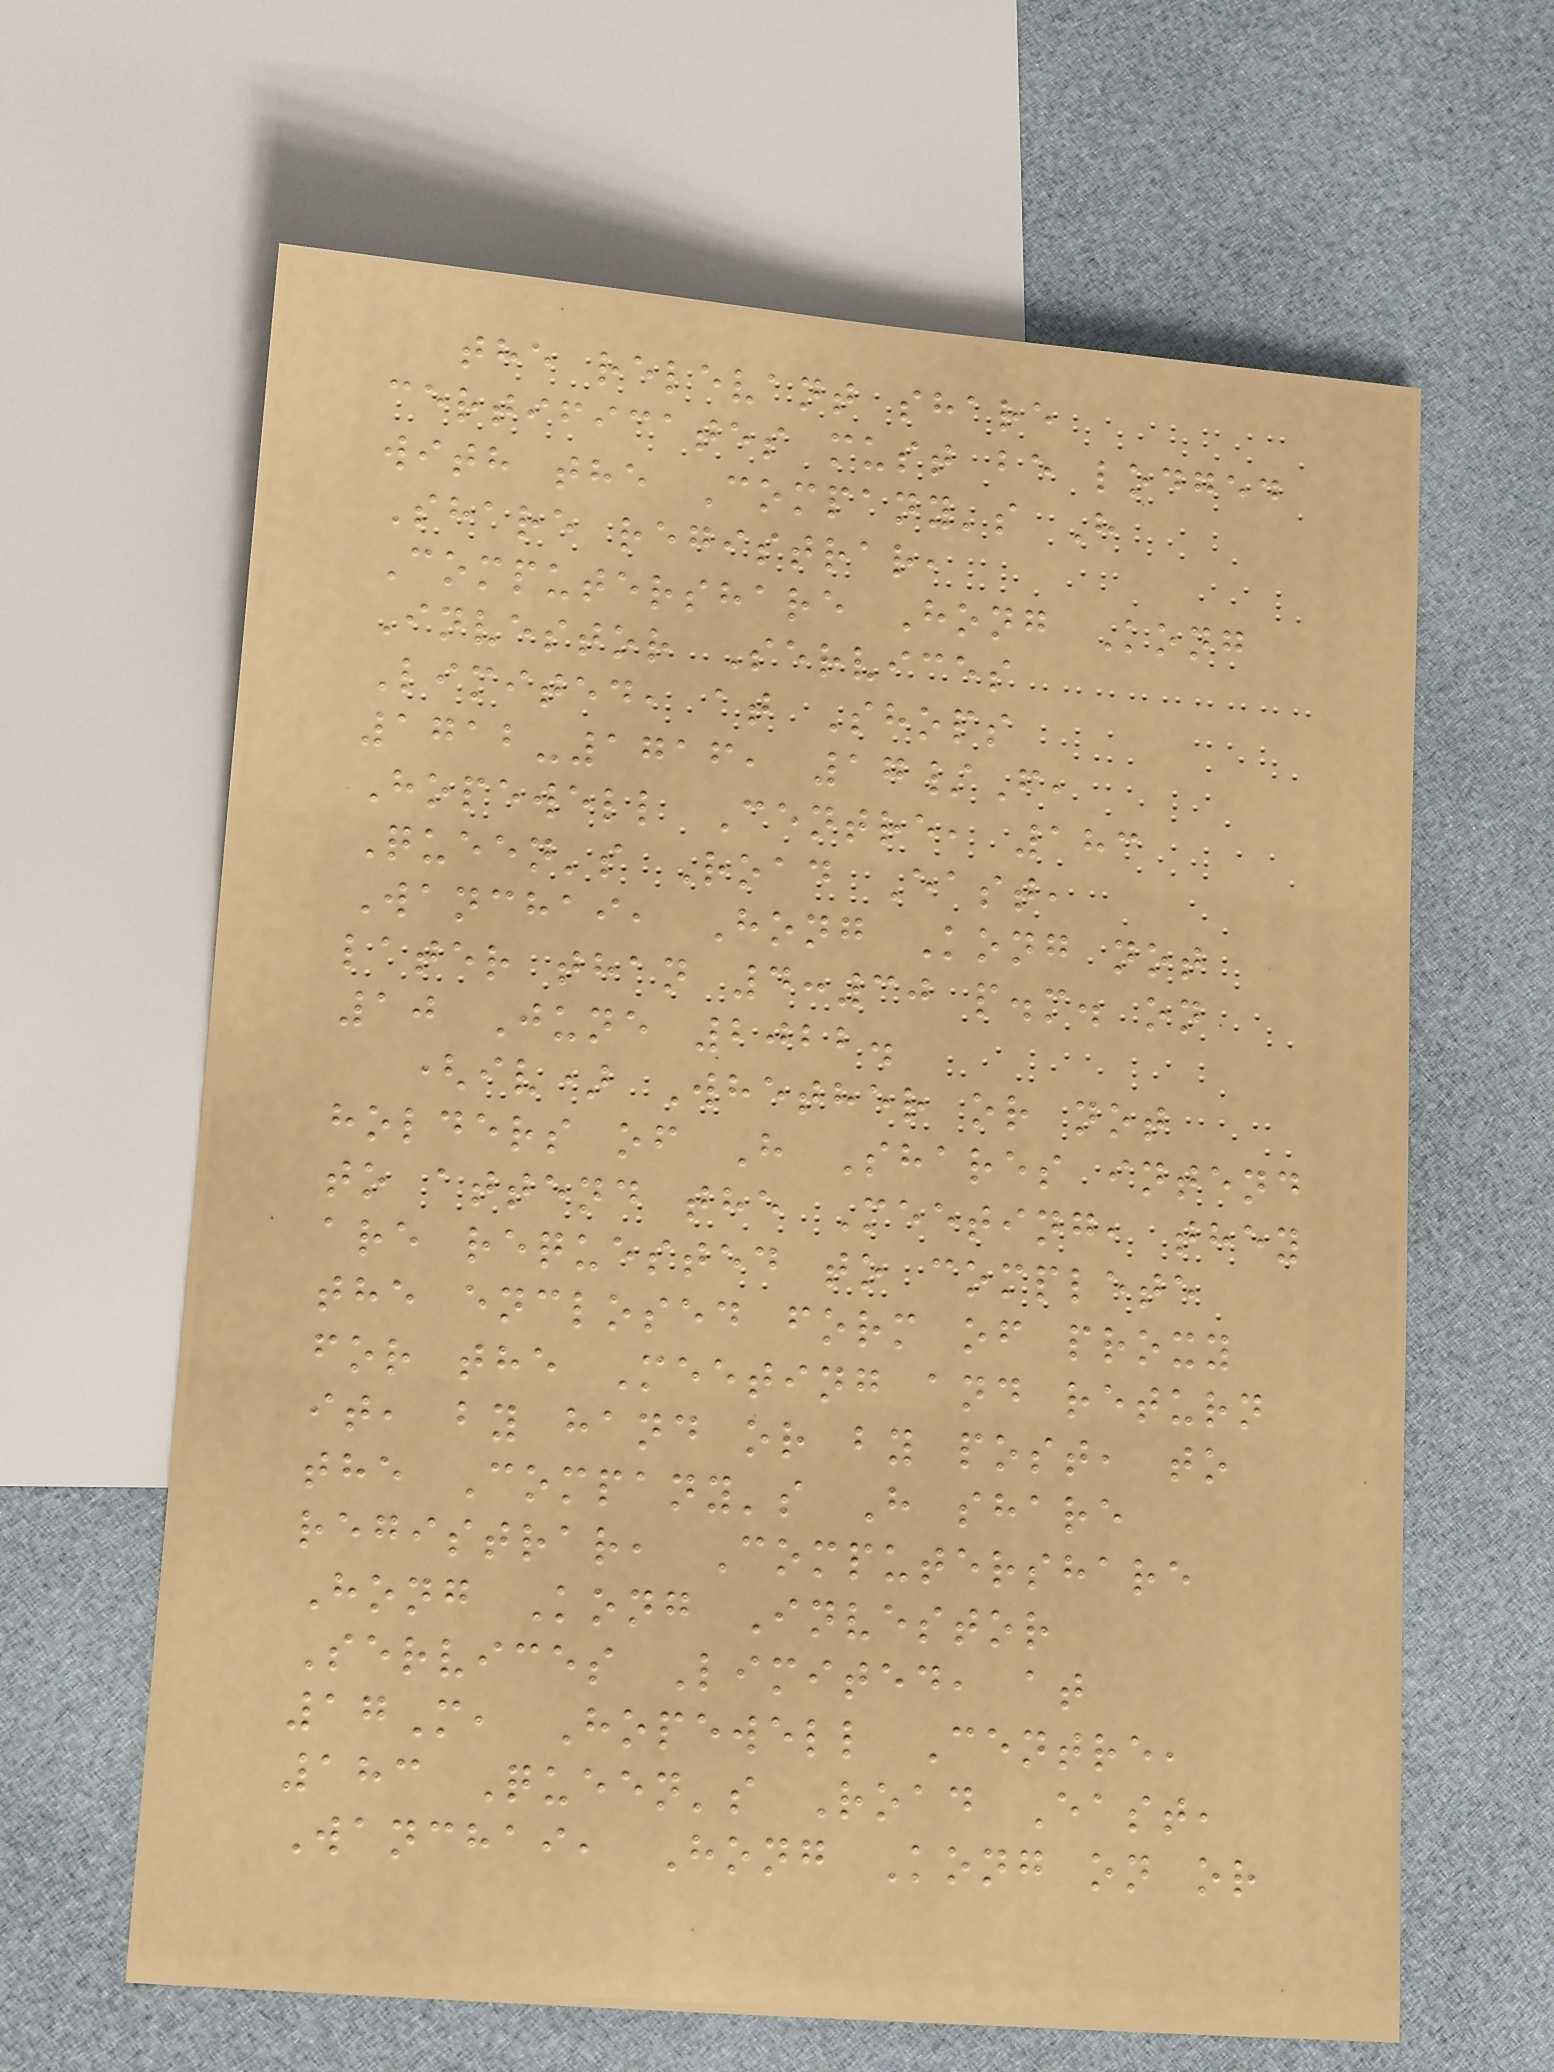the relevant share
certificates must be lodged
with the Company's H
Share registrar,
Computershare Hong Kong
Investor Services
Limited, at Shops
1712-1716, 17/F,
Hopewell Centre, 183
Queen's Road East,
Wanchai, Hong Kong not
later than 4:30 p.m. on
10 June 2022.
(iv) Whether or not
holders of H Shares intend
to attend the Meeting, they
are requested to complete
the enclosed form of proxy
for the Meeting and return
it, by hand or by post, to
the Company's H share
registrar, Computershare
Hong Kong Investor
Services Limited, at
17M, Hopewell Centre,
183 Queen's Road East,
Wanchai, Hong Kong on or
